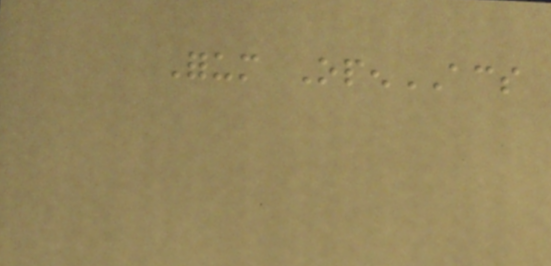Forum OpenACS
